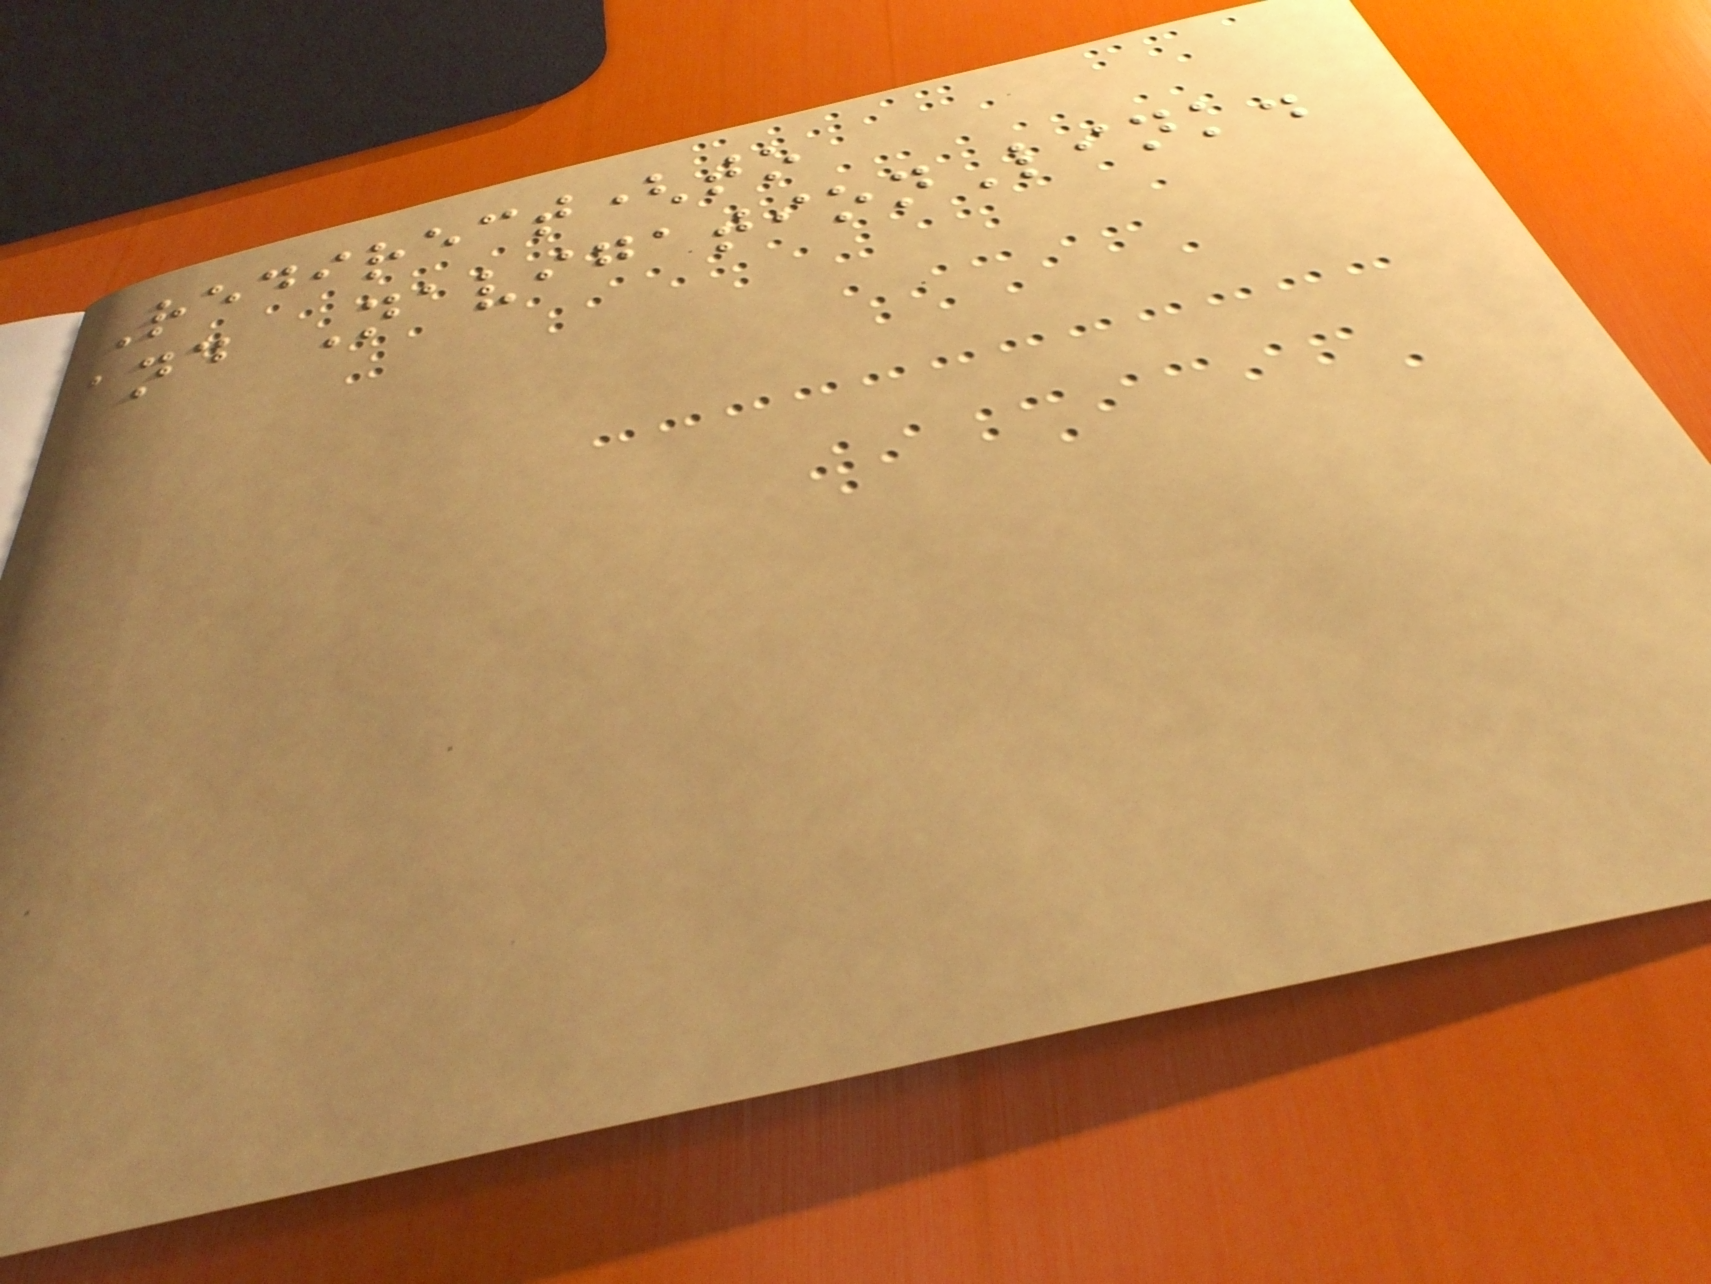Redirect(to
and NavigationLink.
